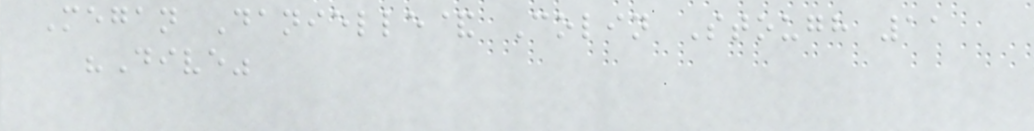Megan Danielle& Colin Stough 11
"Dive"
